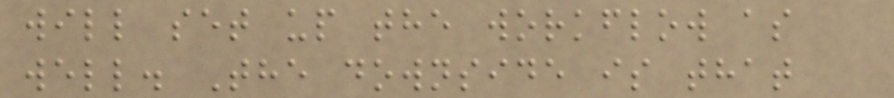will set up the workflow as
well. The downside is that
